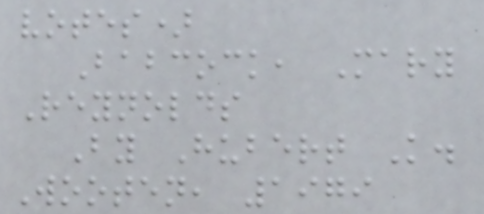votes)
Babcock, Mary
Reynolds
By Hubert K.
Wooten, 1979
